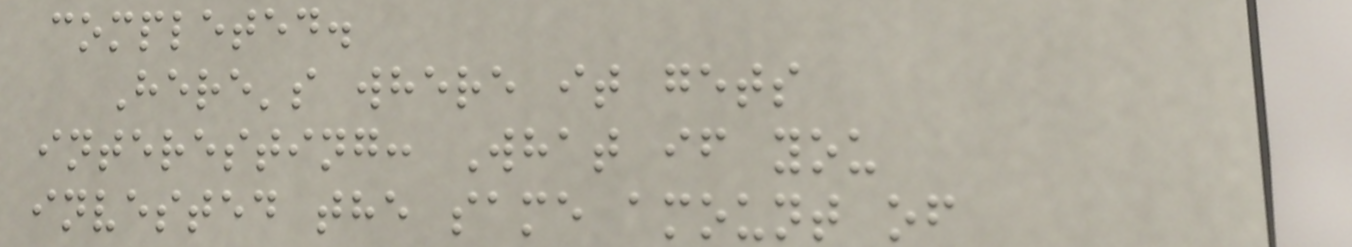completed.
Here's where it gets
interesting: What if you
invested the same amount of
